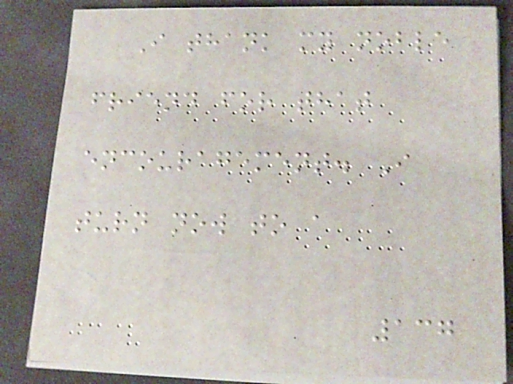I thank my noble
friend for that
encouragement. I
turn now to a
137
